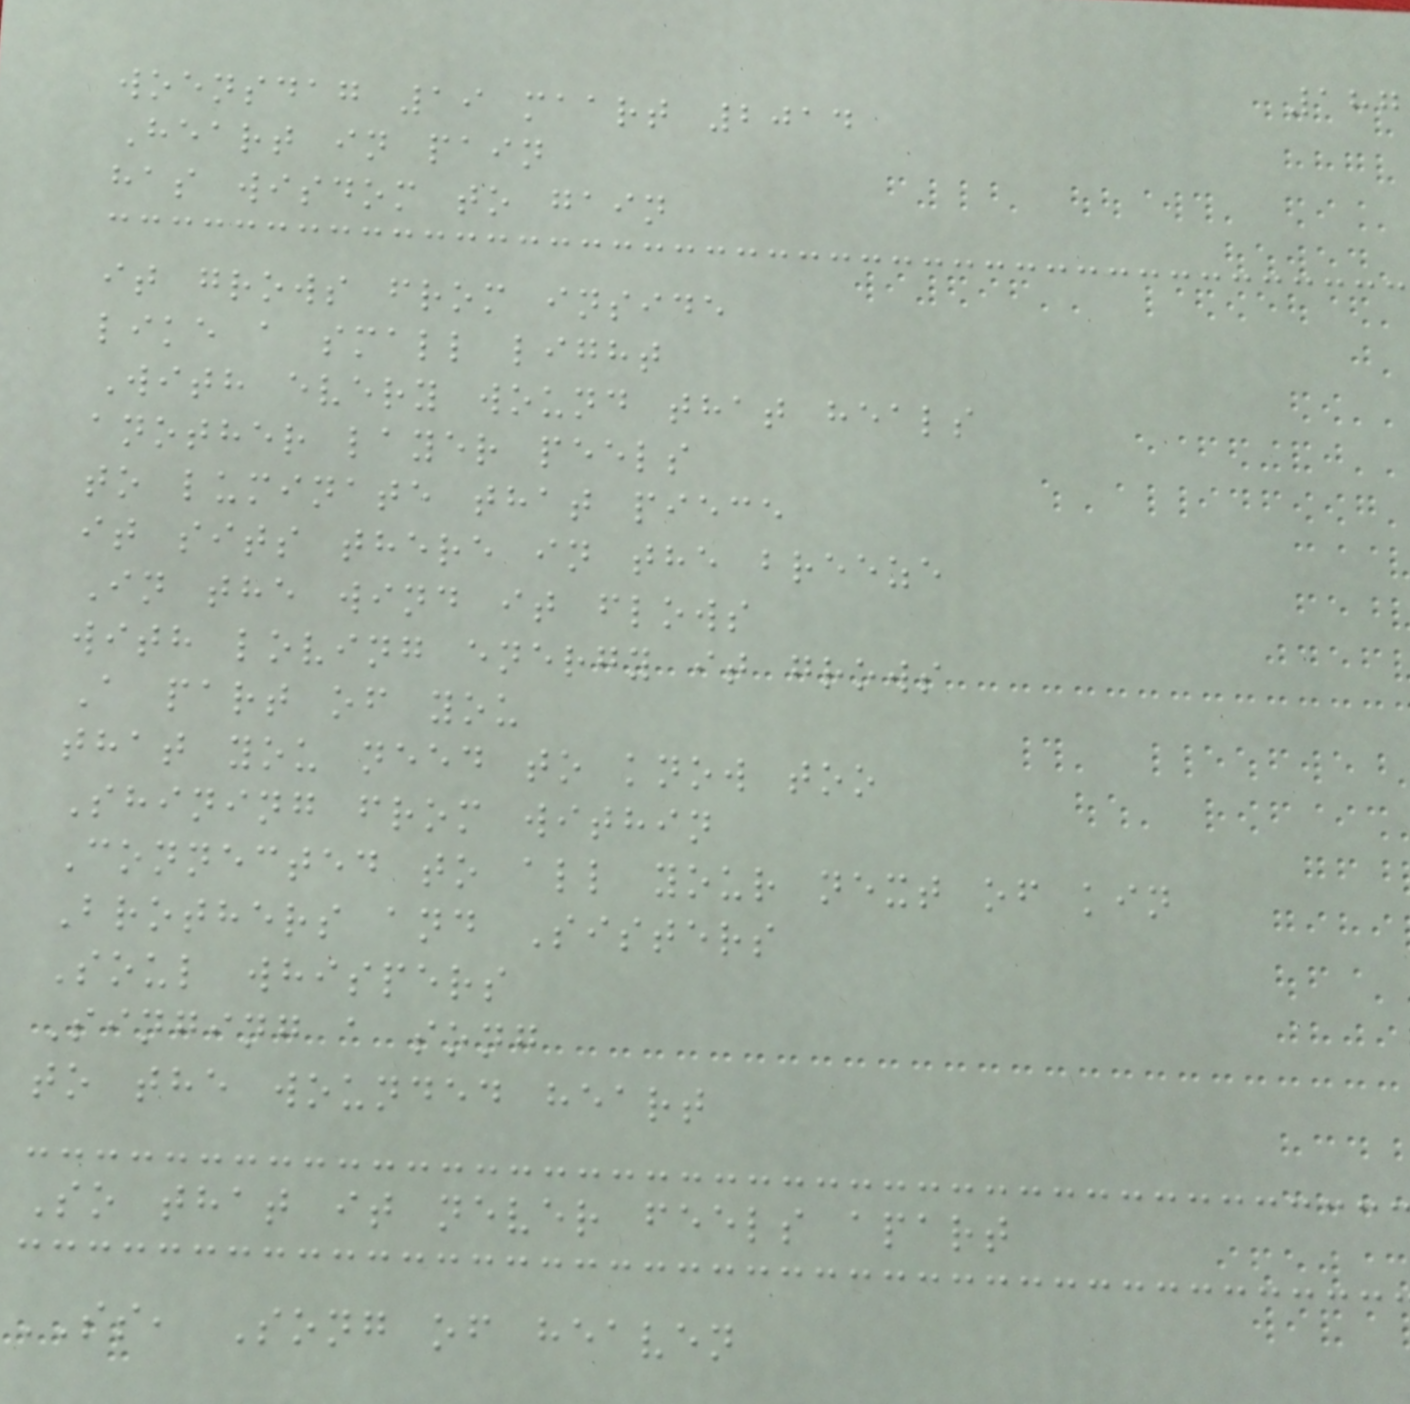187
woensdag 19 maart 2014
Heart in pain
has wisdom to gain
it grows from inside
like a small light
With every wound that heals
another layer peels
to luminate that piece
it sits there in the breeze
In the wind it flows
with loving energy it grows
A part of you
that you need to know too
Shining from within
Connected to all your next of kin
Brothers and Sisters
Soul whispers
Singing a song
to the wounded heart
So that it never feels apart
SS, Song of heaven
